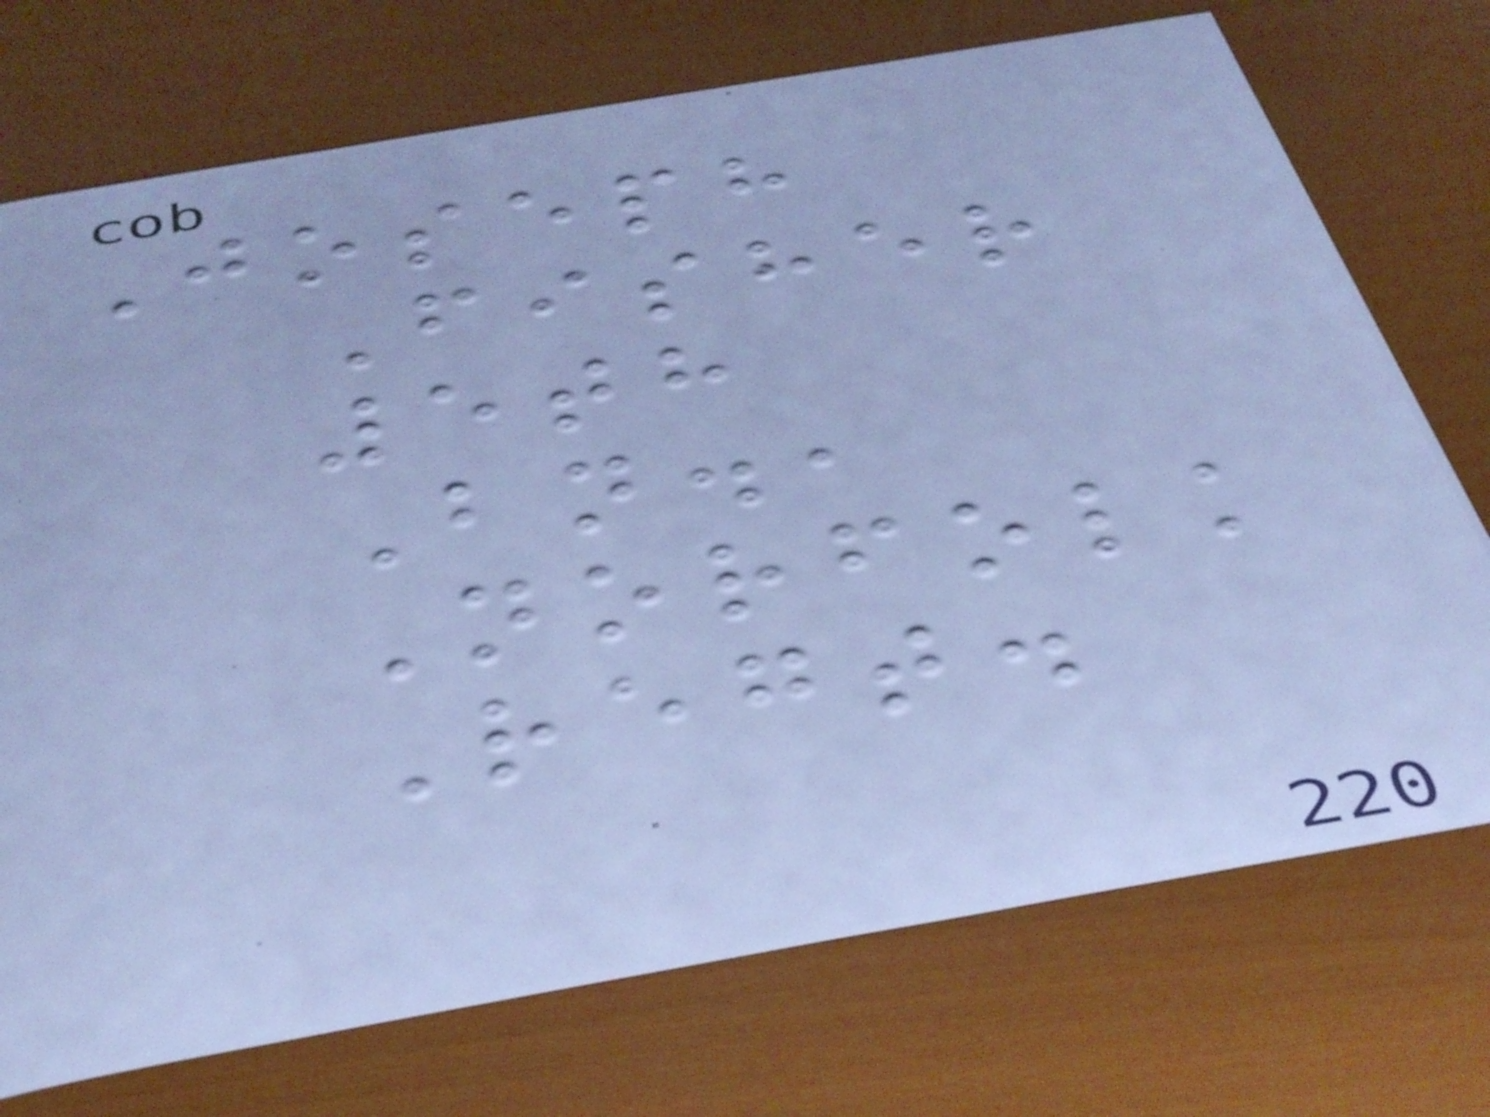Joseph
Fisher
5th
Bn.,
Norfolk
Regt.
